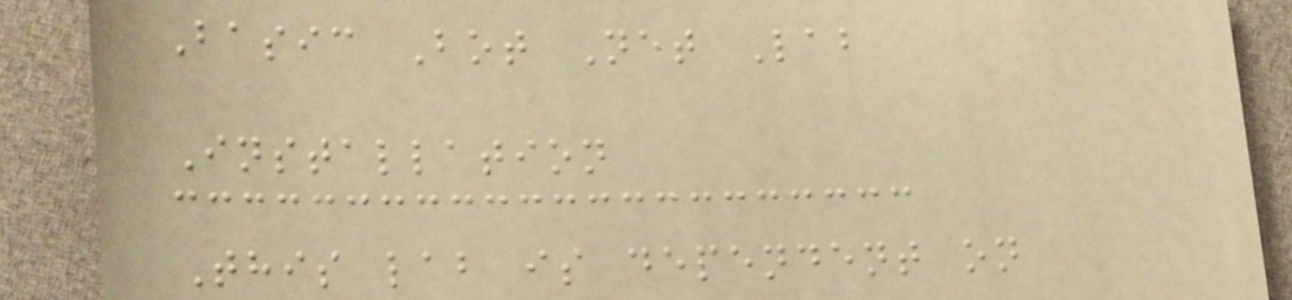Basic Bot Net Lab
Installation
This lab is dependent on
